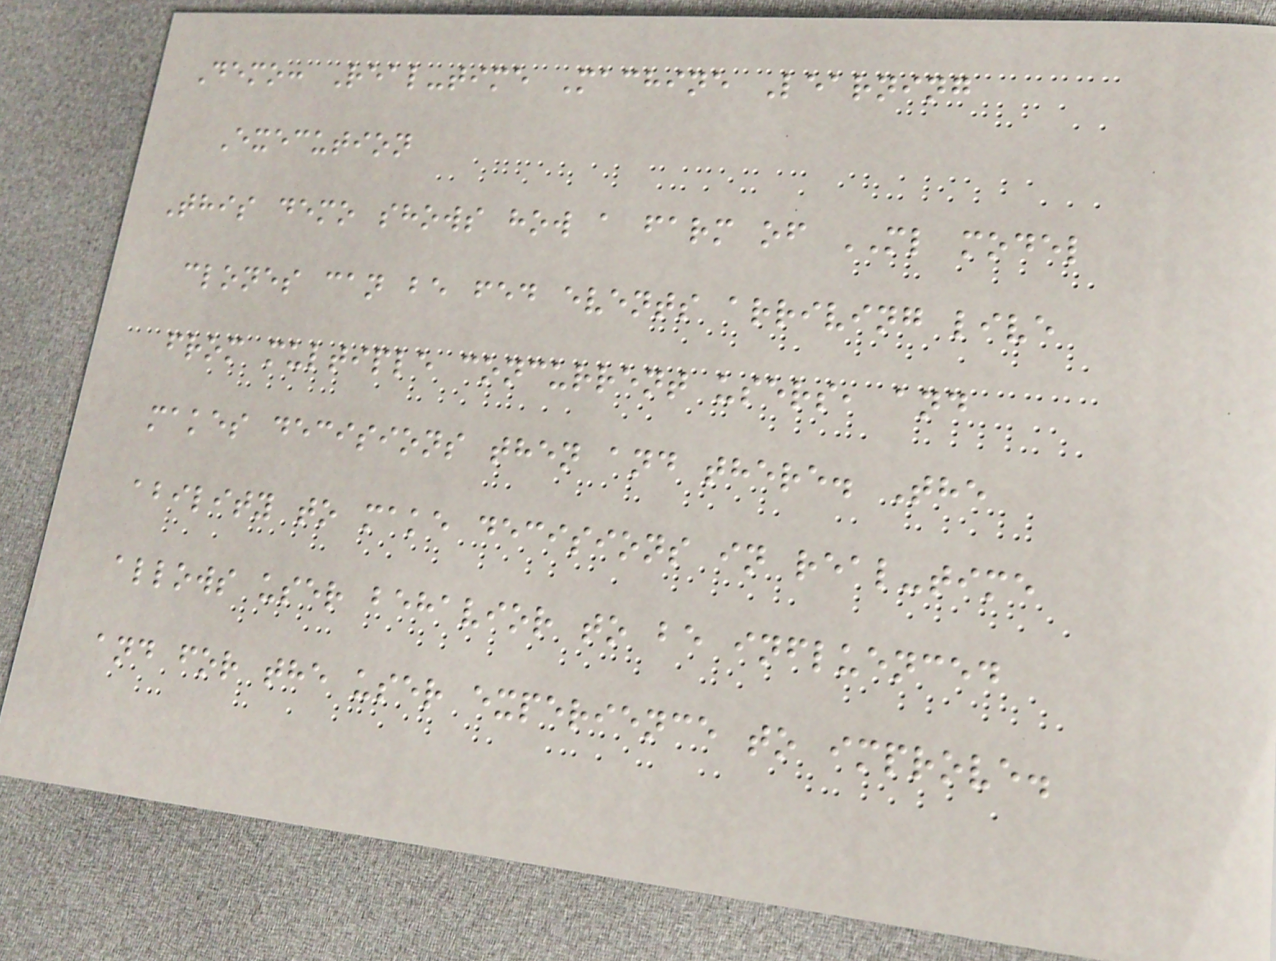Demo: Real-time Machine Learning
Execution
This demo shows how a farm of ML model
clones can be fed events arriving live
from multiple concurrent users, and
makes decisions then and there. The
ability to make decisions in real-time
allows user behavior to be influenced
and for the user experience to improve.
